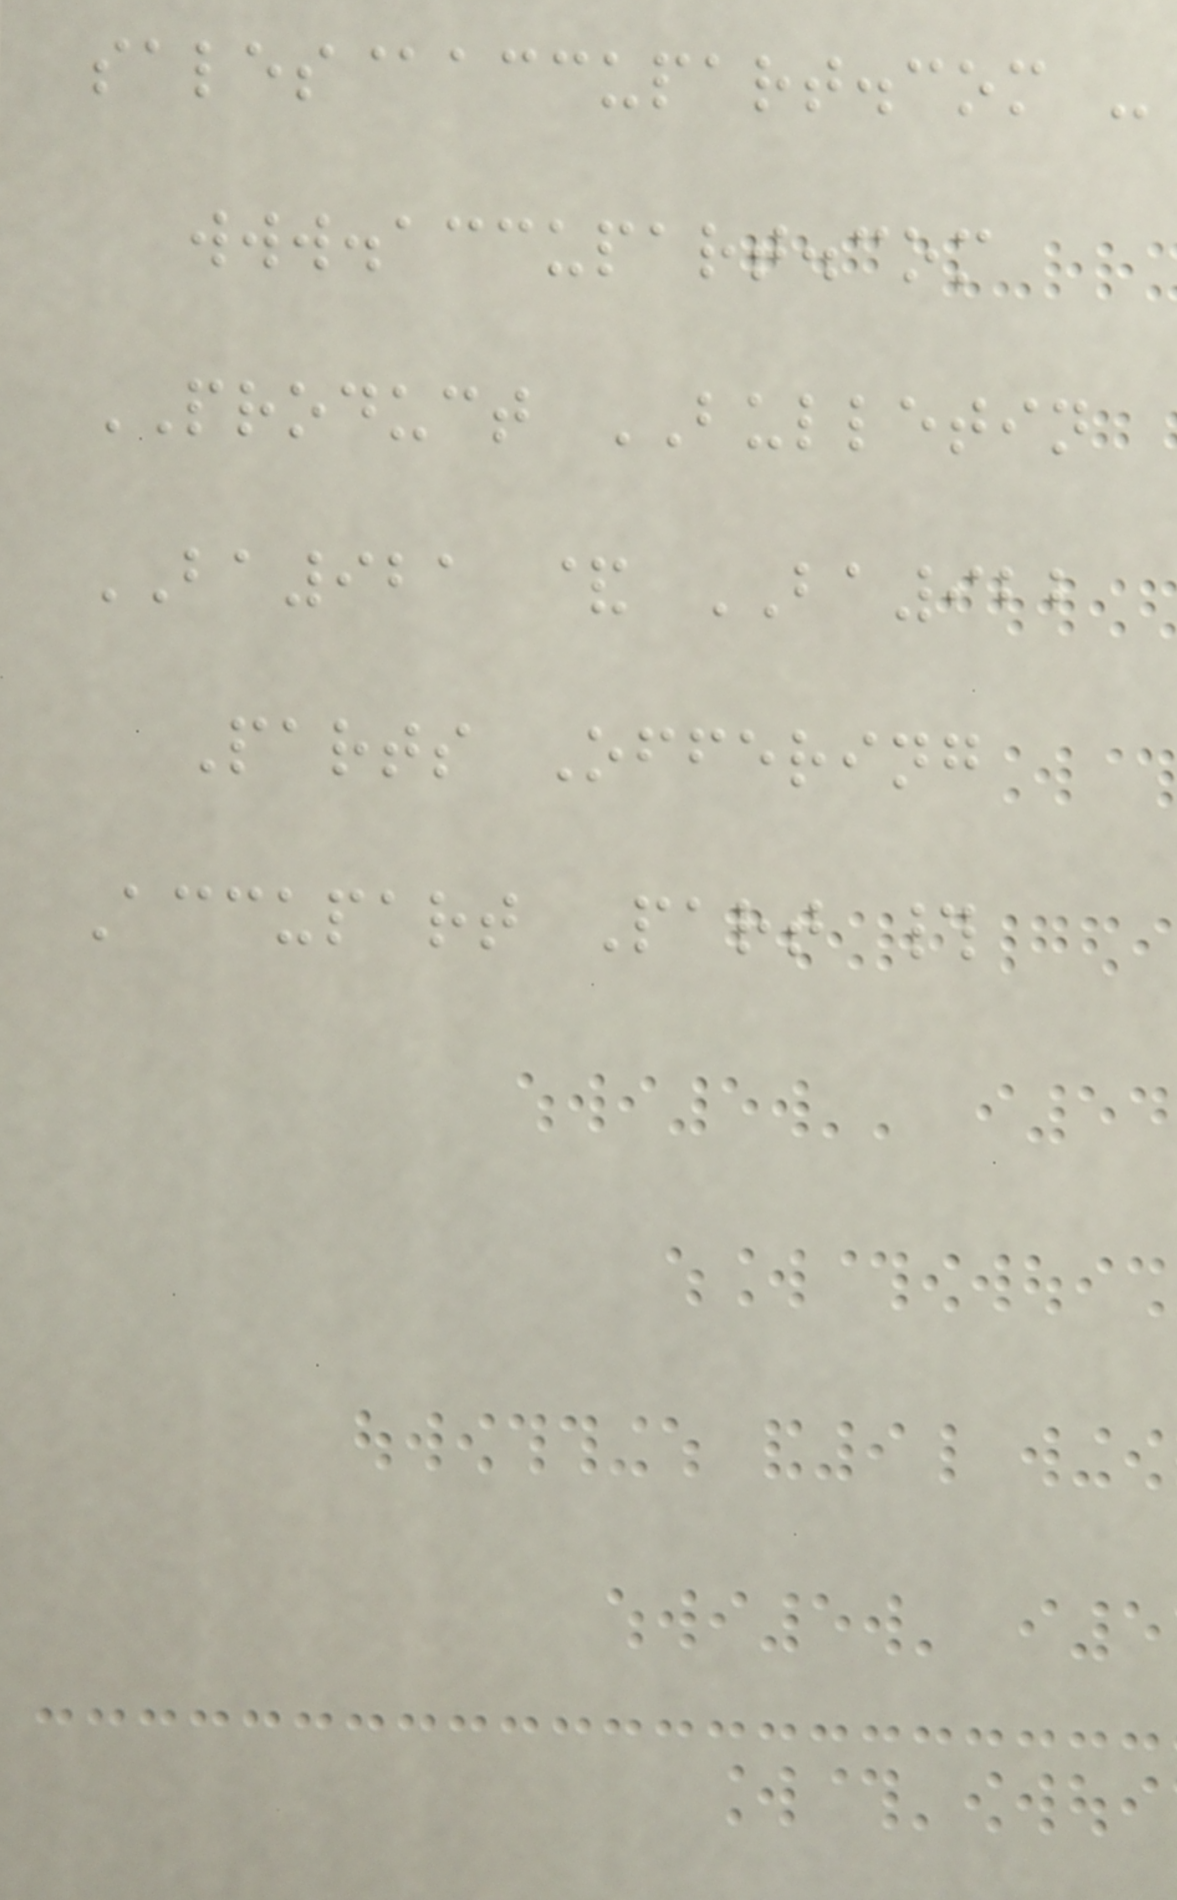sales@accupart.com -
www.accupart.com
PRODUCT BULLETIN
BA921 & BA922
Parts Offering
Accupart Part #
